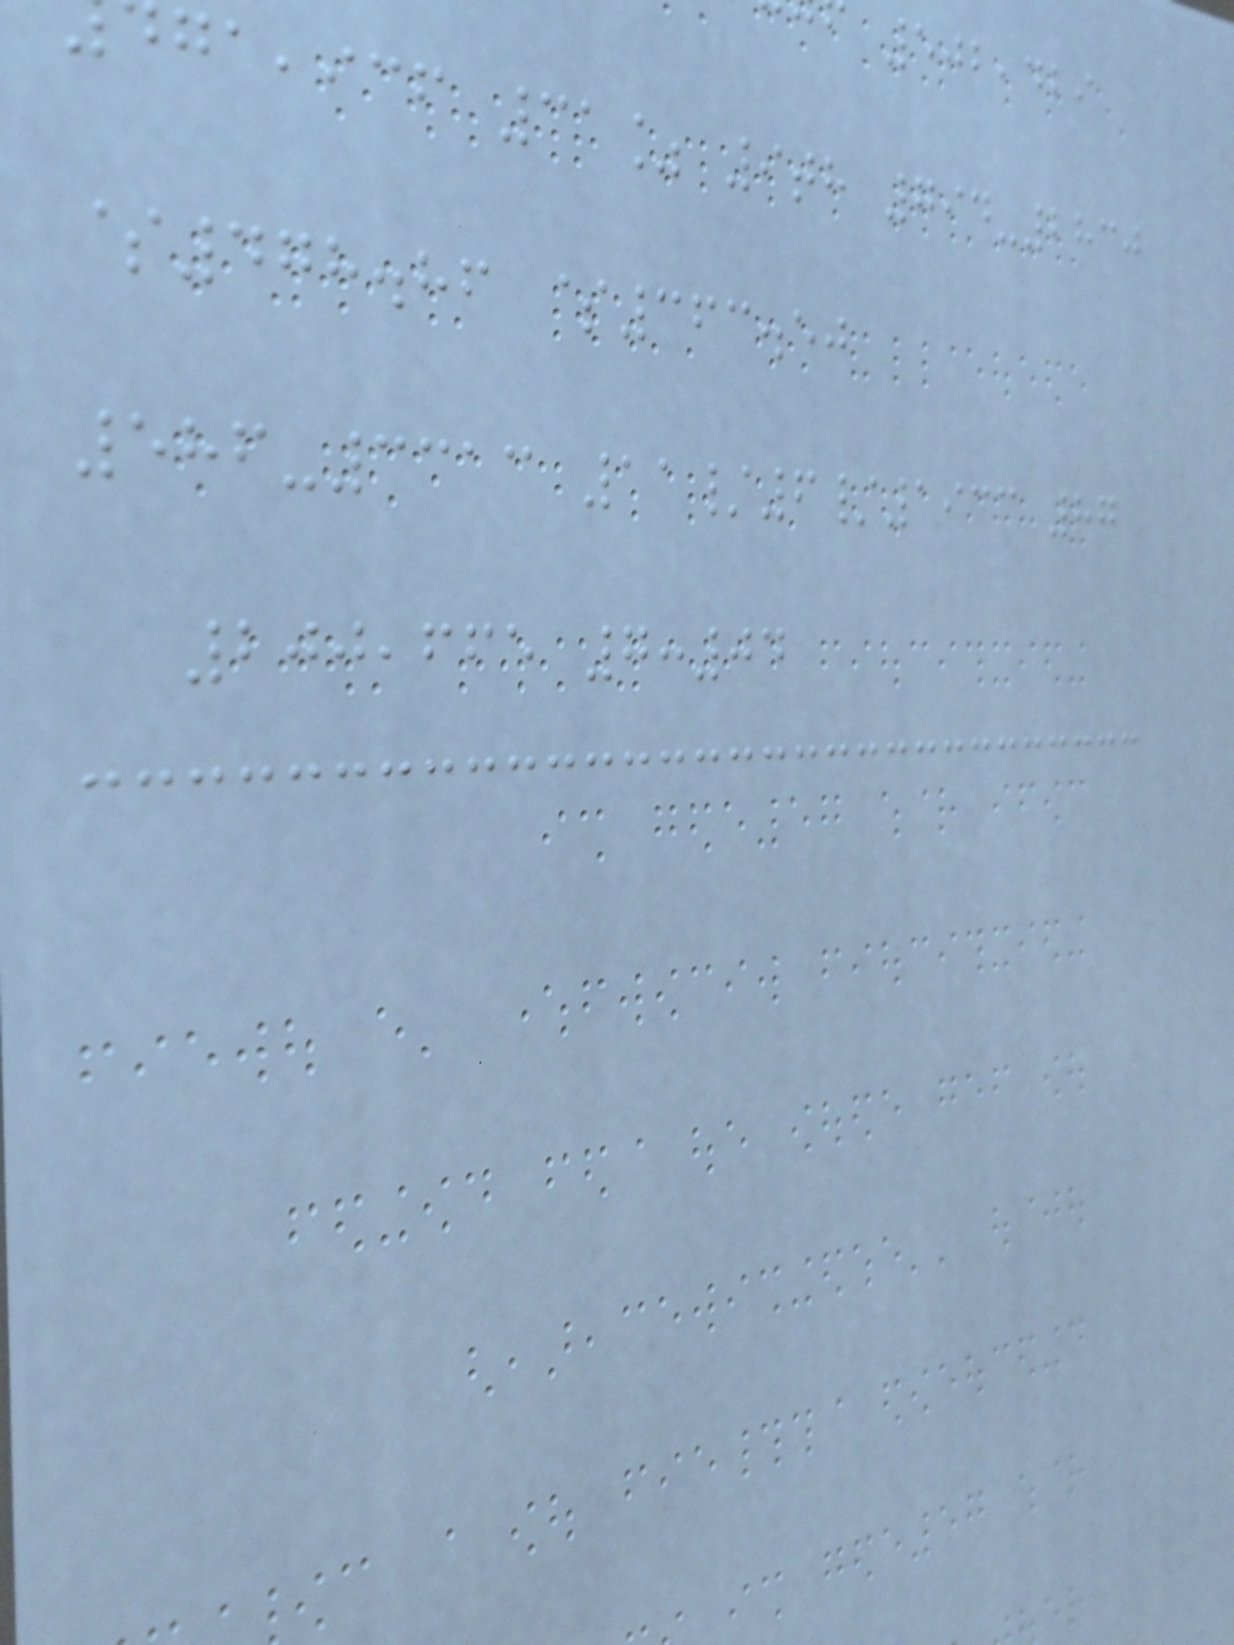502,429
,icf 31% 9th 794-2830
$478.86 $363.50
586-3313 11/6/1933 87
200,665 7:04
